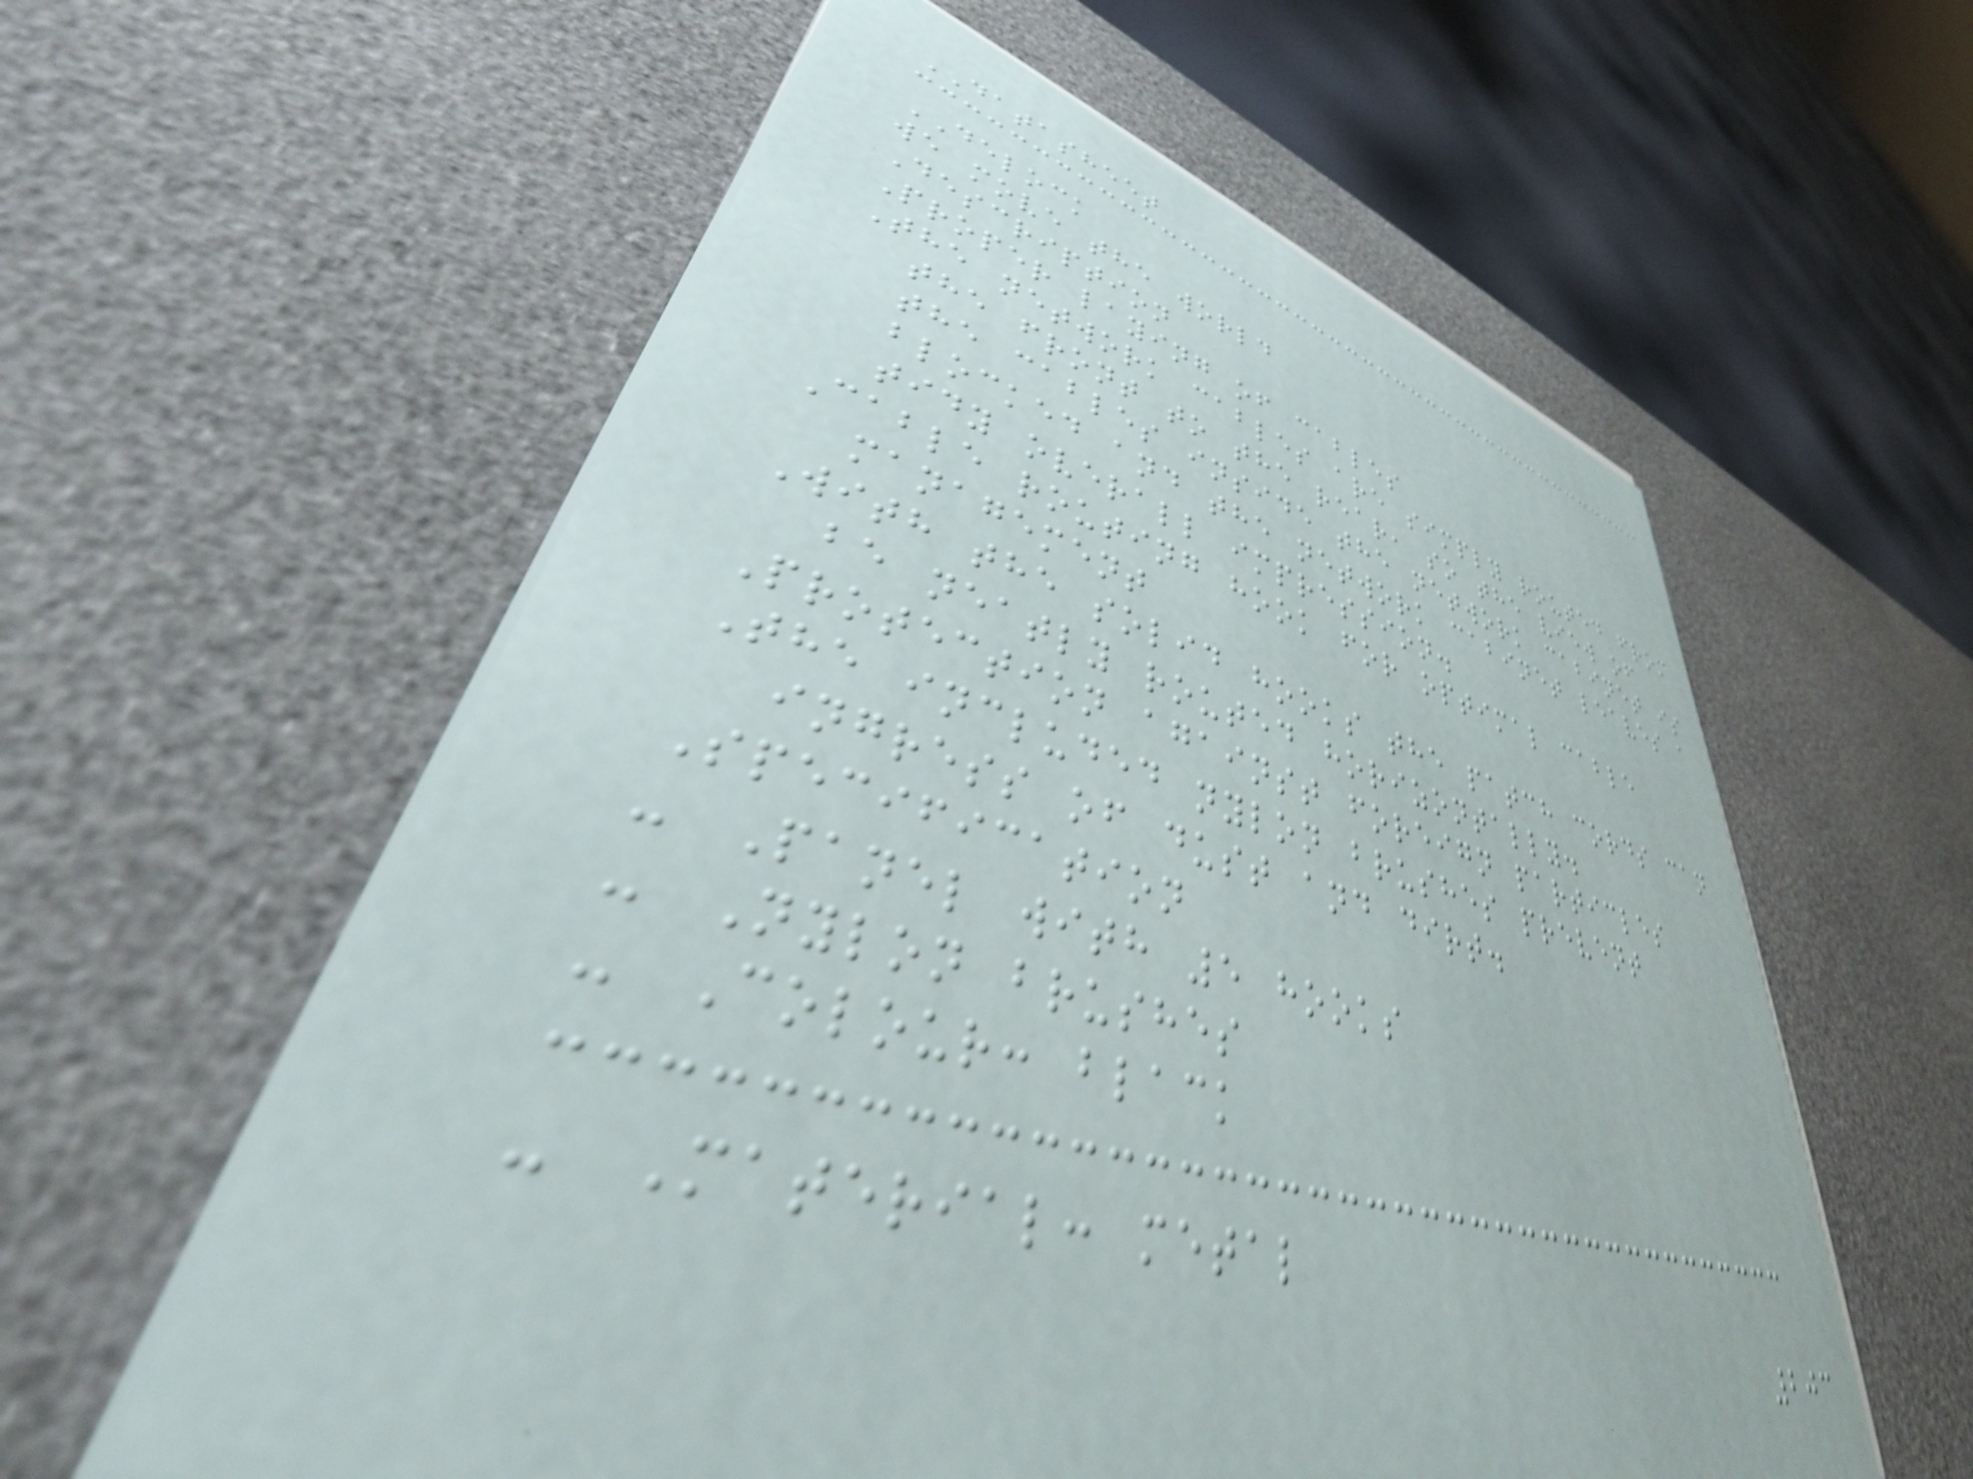DATASHEET
DELOCK
we move the world
Description
Proper laying of cables
The network cables are simply routed from
the front to the rear, so the view of
the cables inside the network cabinet is
blocked and the network cabinet leaves a
tidy overall impression.
Cable routing hook for optimal cable
management
With the solid hooks the patch cords can
be neatly routed horizontally.
Protection against foreign particles
The included nylon brushes prevent
ingress of dust and dirt.
Specification
- Panel with 5 hooks
- Nylon brushes
- Colour: black
- Material: metal
203
